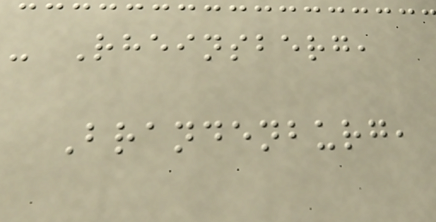- Rheinsberg,
Brandenburg,
